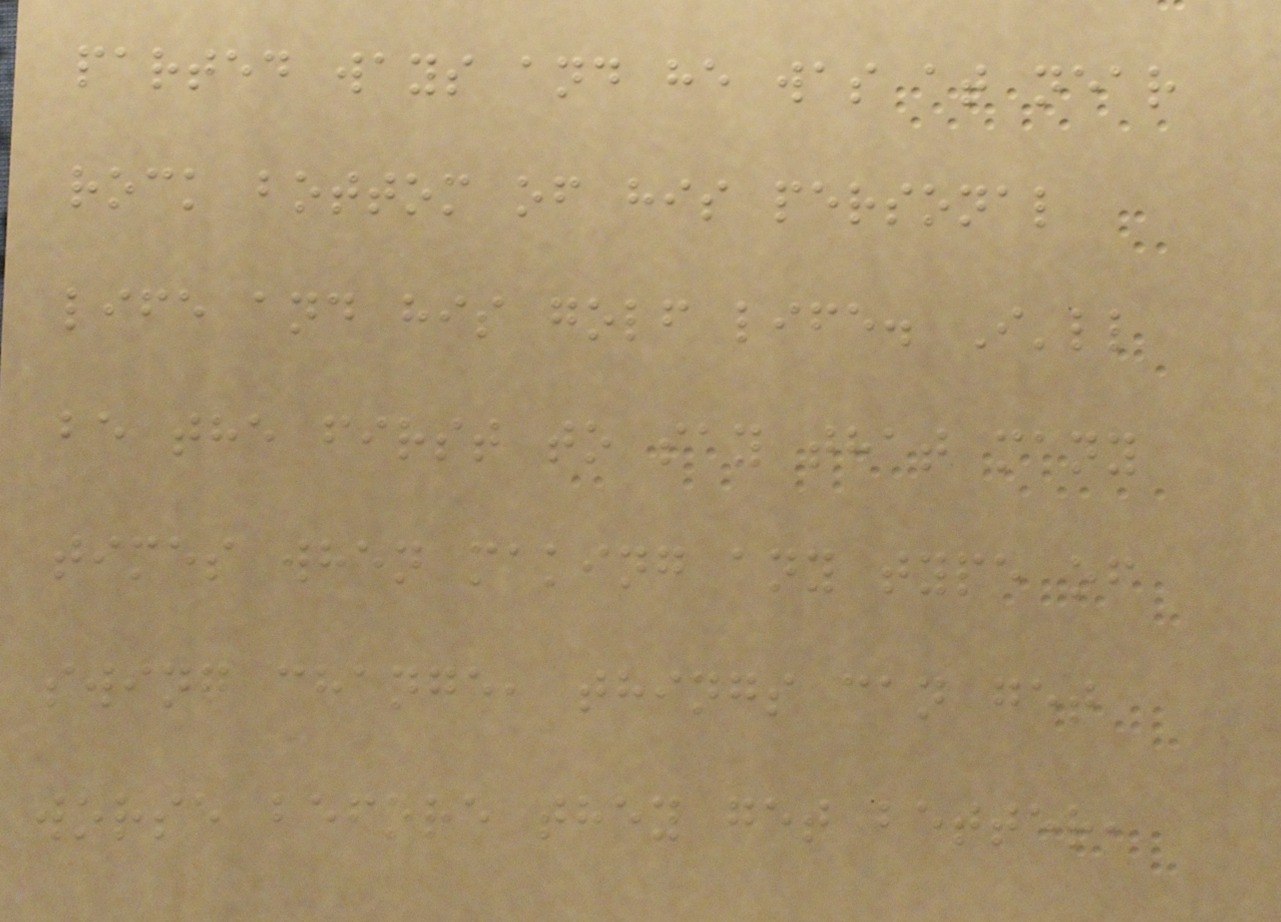parted ways and he was at near
rock bottom of his personal
life and his golf life. I'll
be the first to say that many
times when making any type of
swing change, things can get
worse before they get better,
